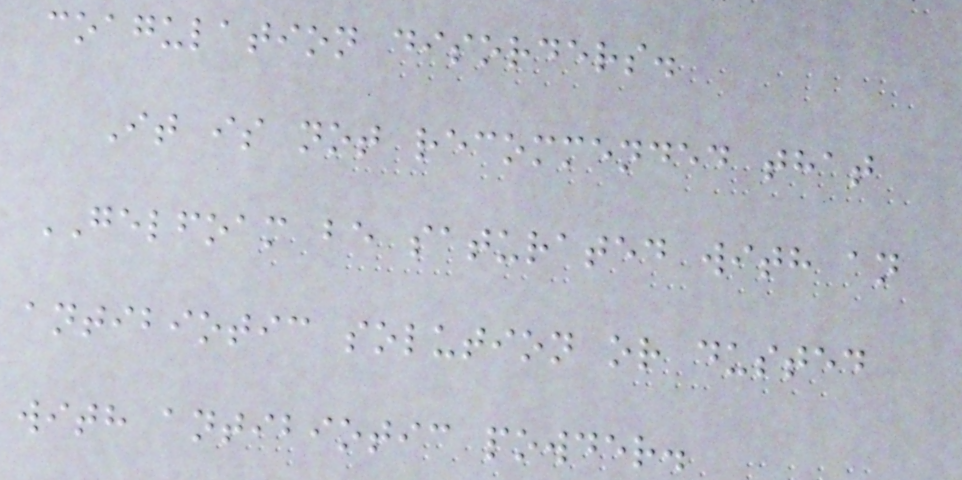coagulation disorders.
It is not recommended that
GELFOAM be saturated with an
antibiotic solution or dusted
with antibiotic powder.
